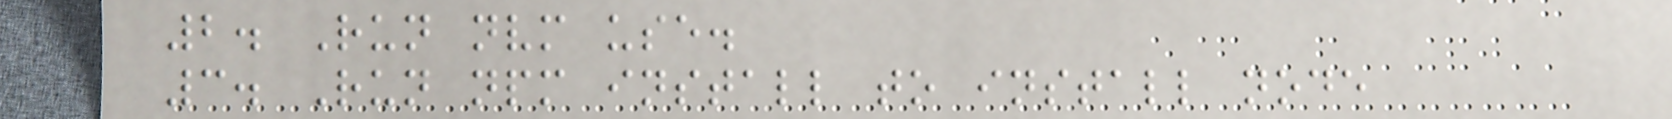2. Run nvm use.
3. Run npm install to install node
